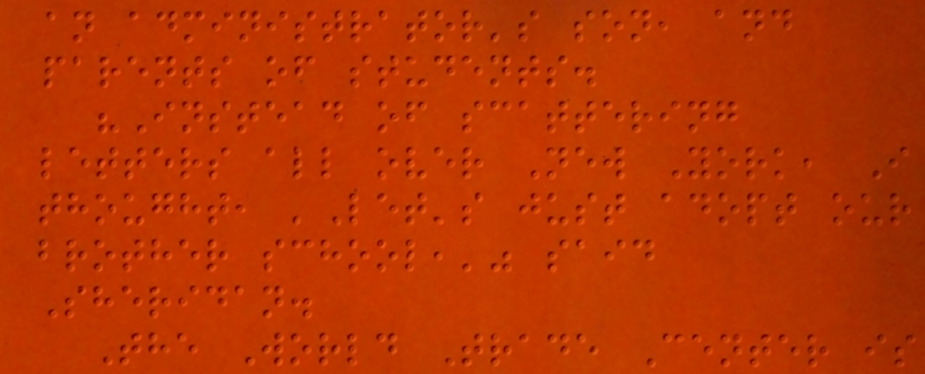an administrator's son, and
parents of students.
"Instead of scattering
letters all over New York, I
thought, 'Let's just adopt our
brother school,'" said
Sheridan.
The World Trade Center is
